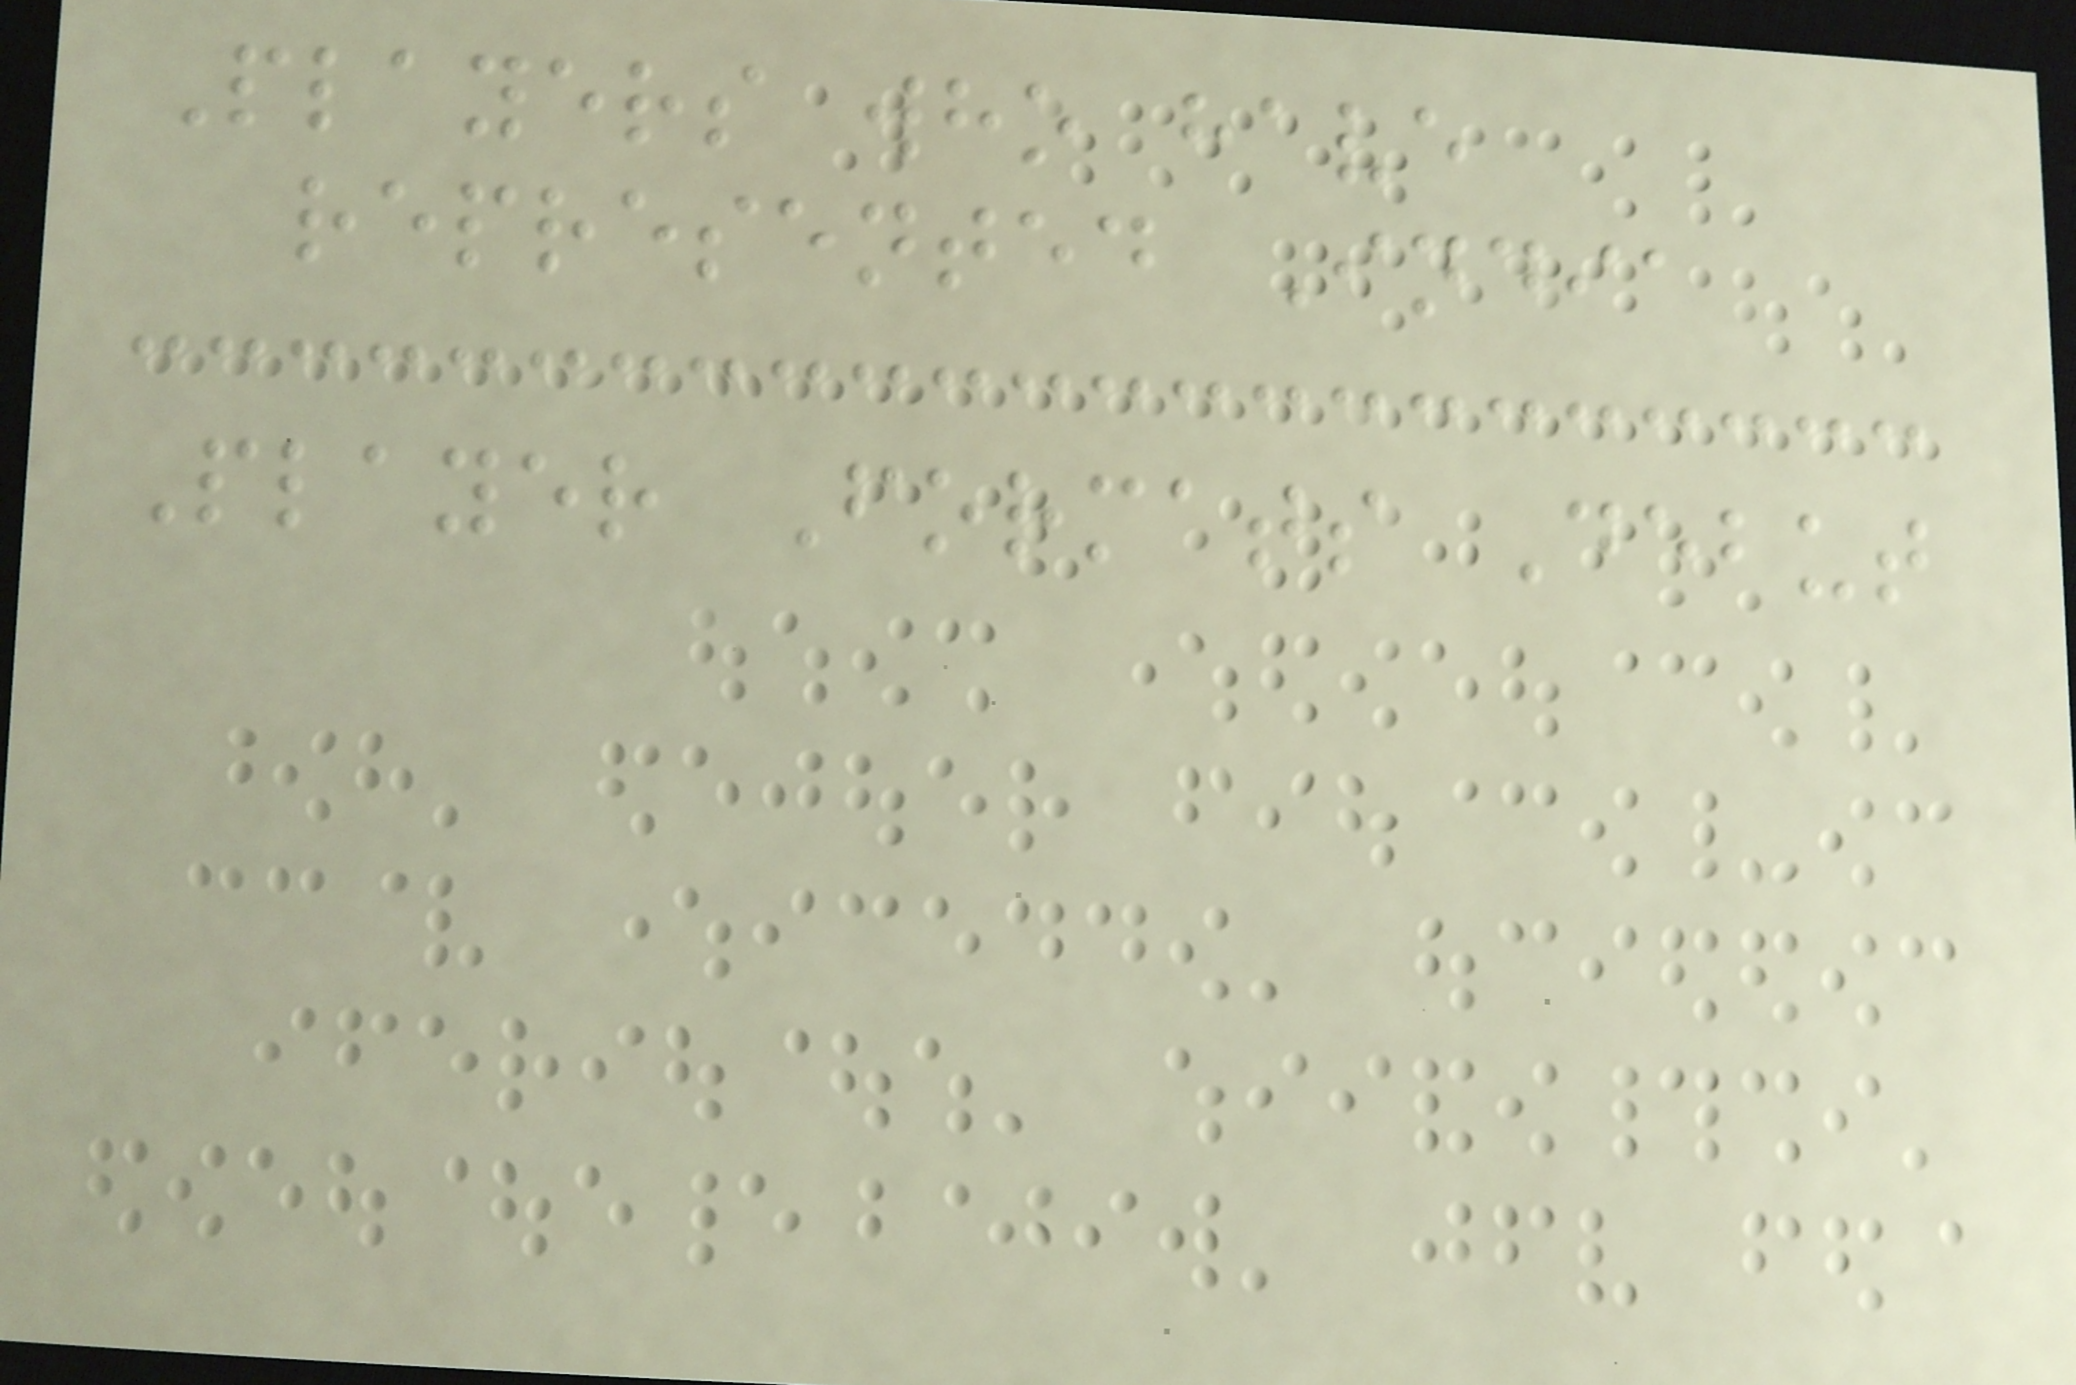Players who have
represented India
Player Formats Debut
